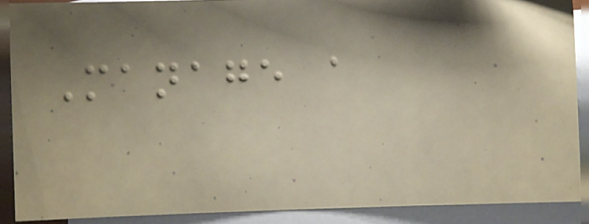Manage a
